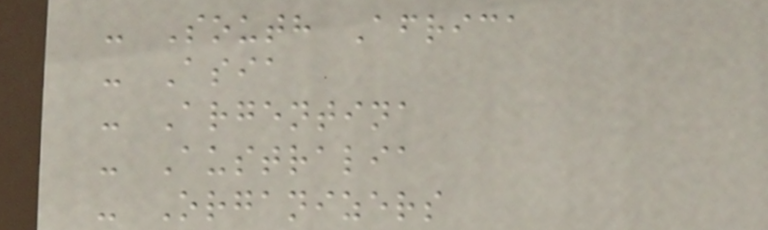- South Africa
- Asia
- Argentina
- Australia
- Organizers
